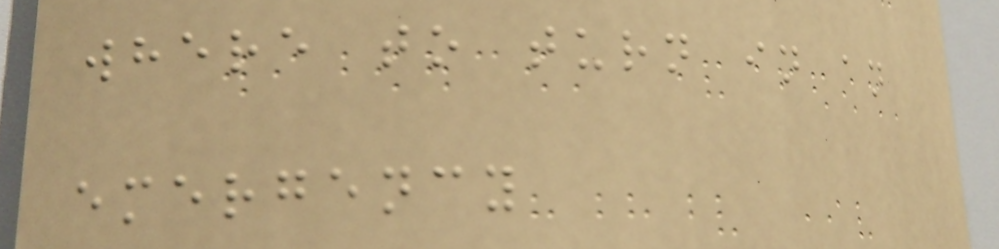where to turn in an
emergency
